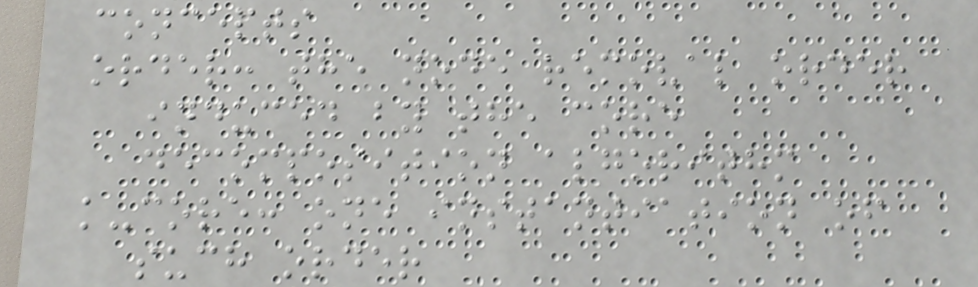concepts
order: the node removal order
induced by the core
decomposition algorithm
k-core: one instantiation of
such order
